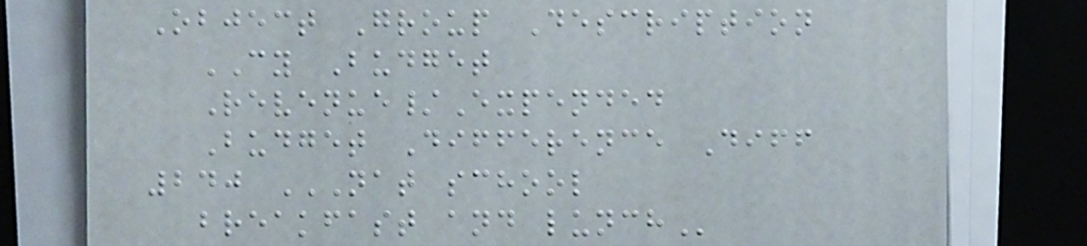Object Group Description
CY Budget
Revenue/Expended
Budget Difference Diff
240 NAT SCHOOL
BREAKFAST AND LUNCH
